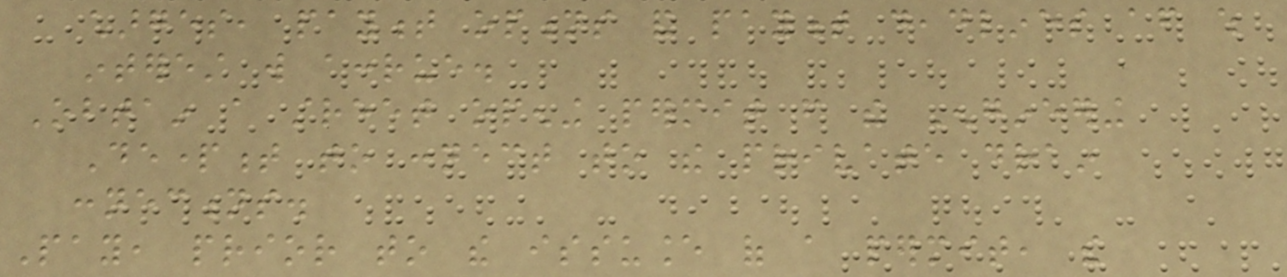charges, payment options and payment deadlines after which
interest will accrue.
Obtain a street opening permit from the Engineering
Department to connect to the private drain
connections.
Pay, prior to the issuance of a permit, the
